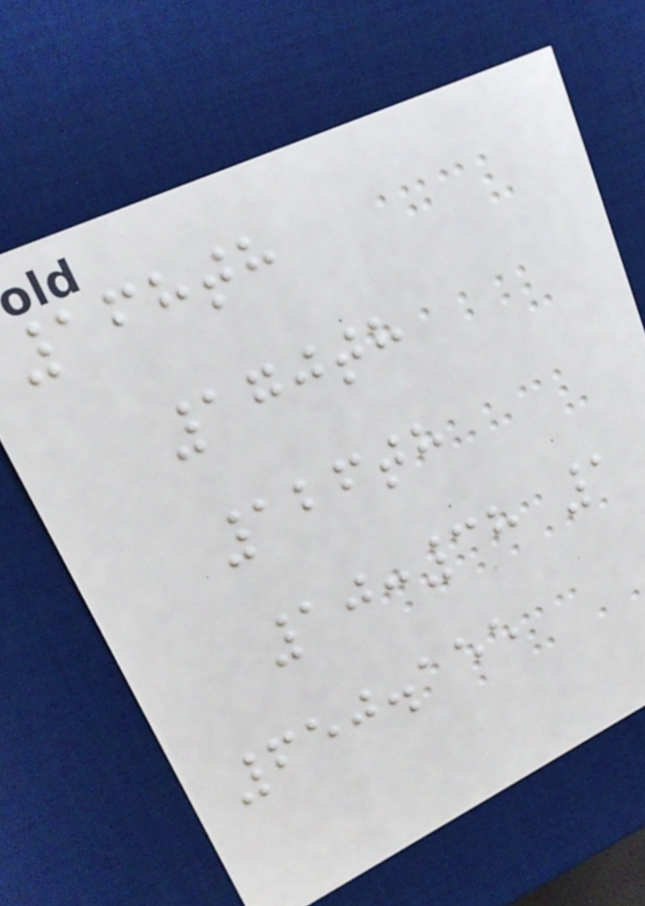168th
170th
126th
10:38 1
650.155
